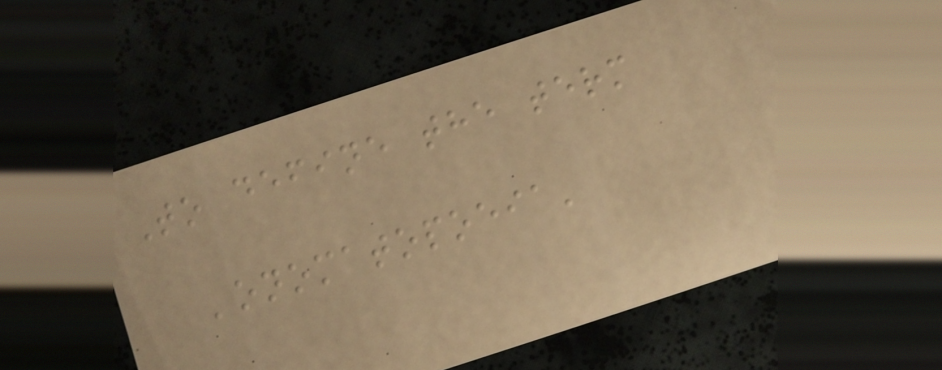To define the term
'onomatopoeia'
